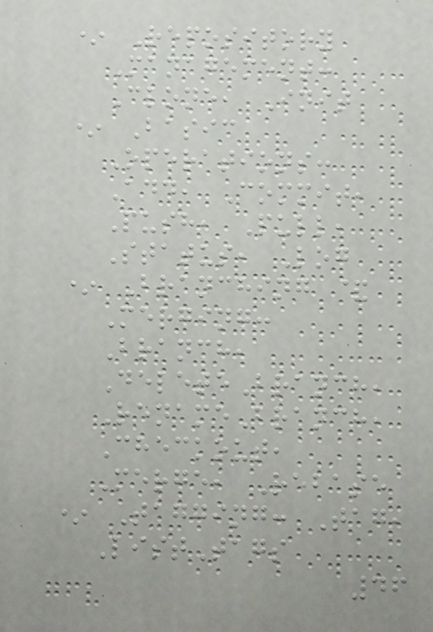* Repository
Management:
Clone, Init
* Basic
Operations:
Add, Commit,
Push, Pull,
Status, Log
* Branching &
Merging:
Branch,
DeleteBranch,
RenameBranch,
Checkout,
Merge, Rebase
* Tagging: Tag,
ListTags
46
